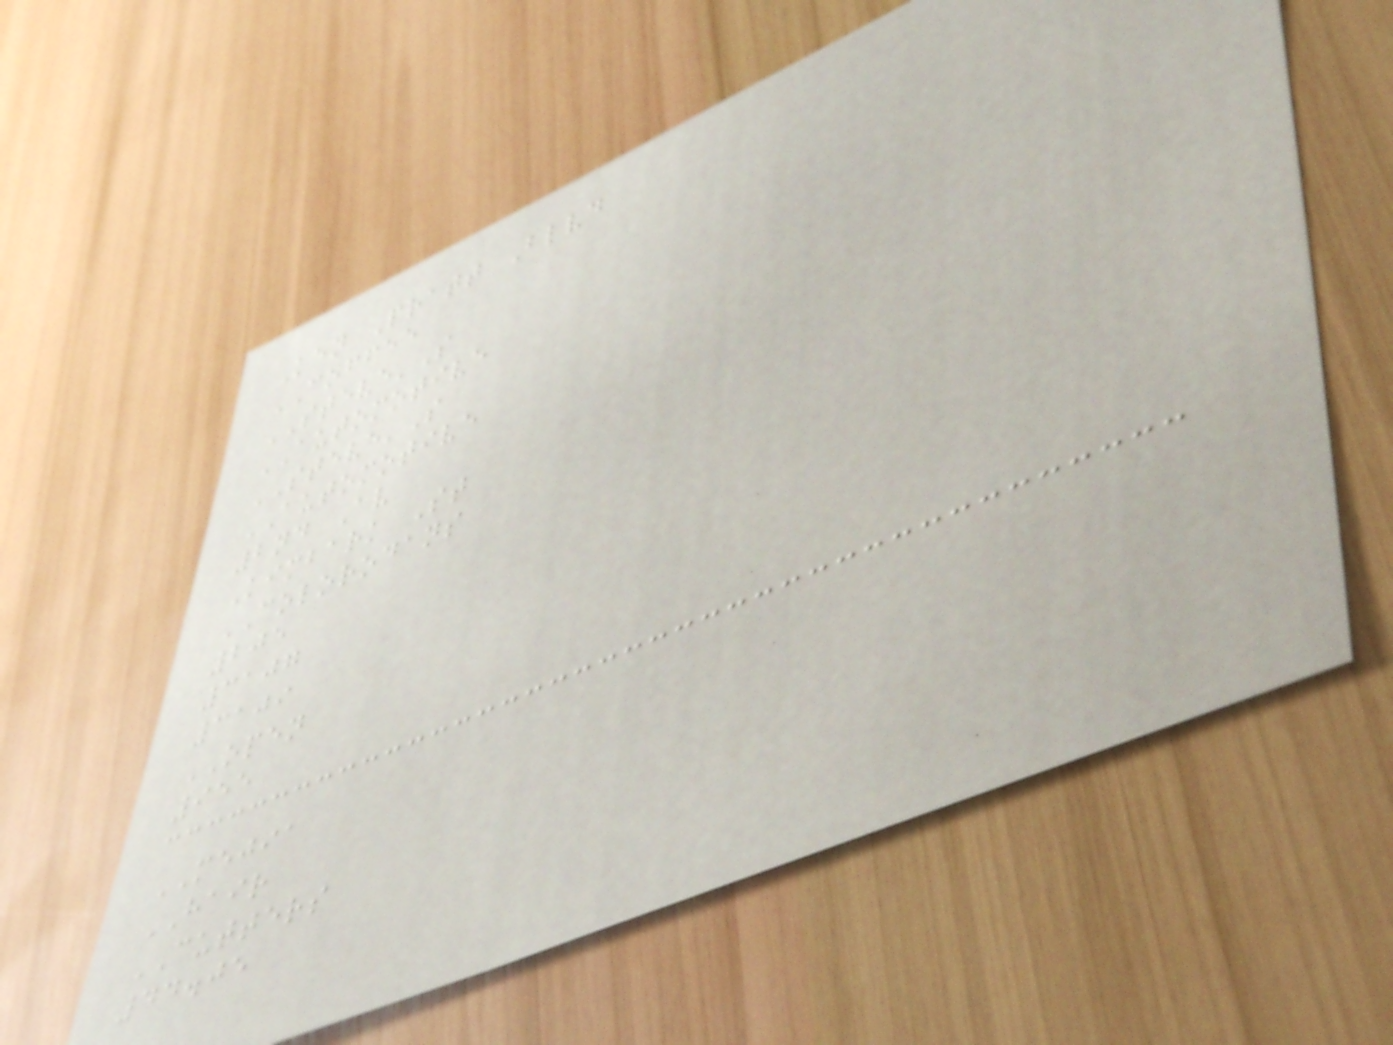Ken Pratt Blvd
COFFEE
STEVE'S
AUTOMOTIVE
STEVE'S
AUTOMOTIVE
2nd Av
Kimbark St
COLORODANS
205
3107
3109
OPEN
955
MEJIA
HAIR
CUTTERS
44.05
